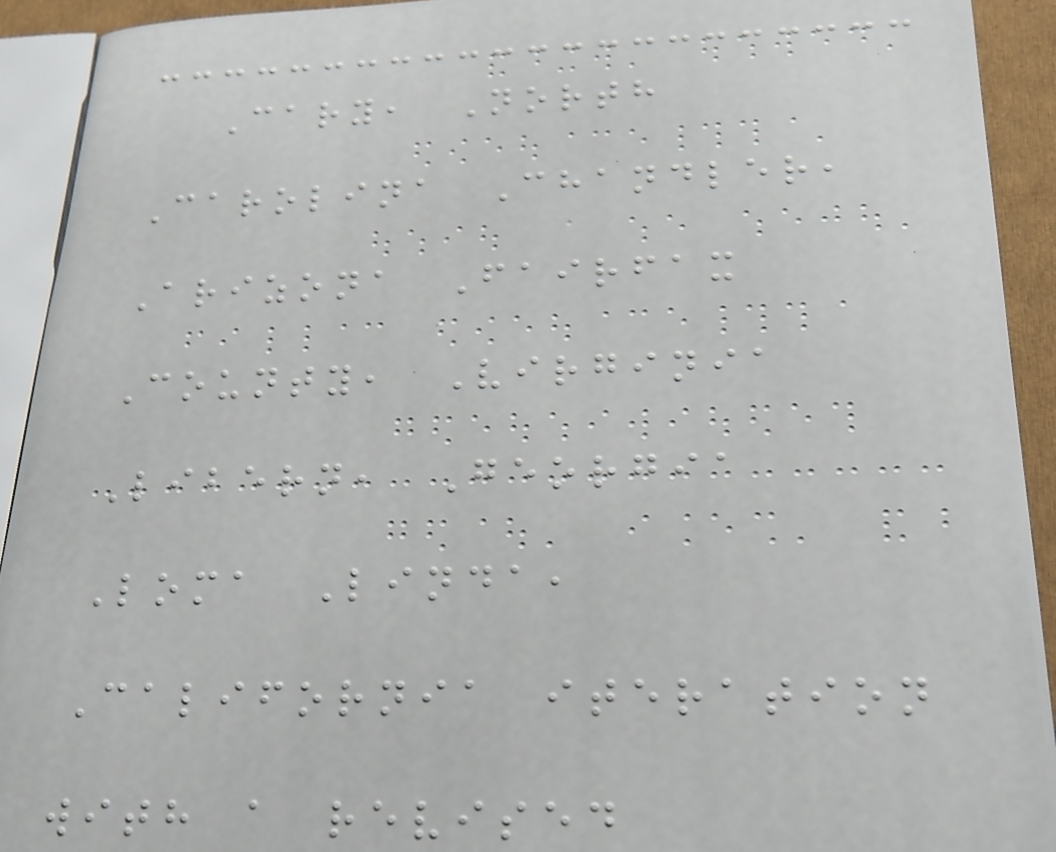Cary, North
Carolina Chandler,
Arizona Fairfax
County, Virginia
Libern, Georgia
Loma Linda,
California iteration
with a revised
